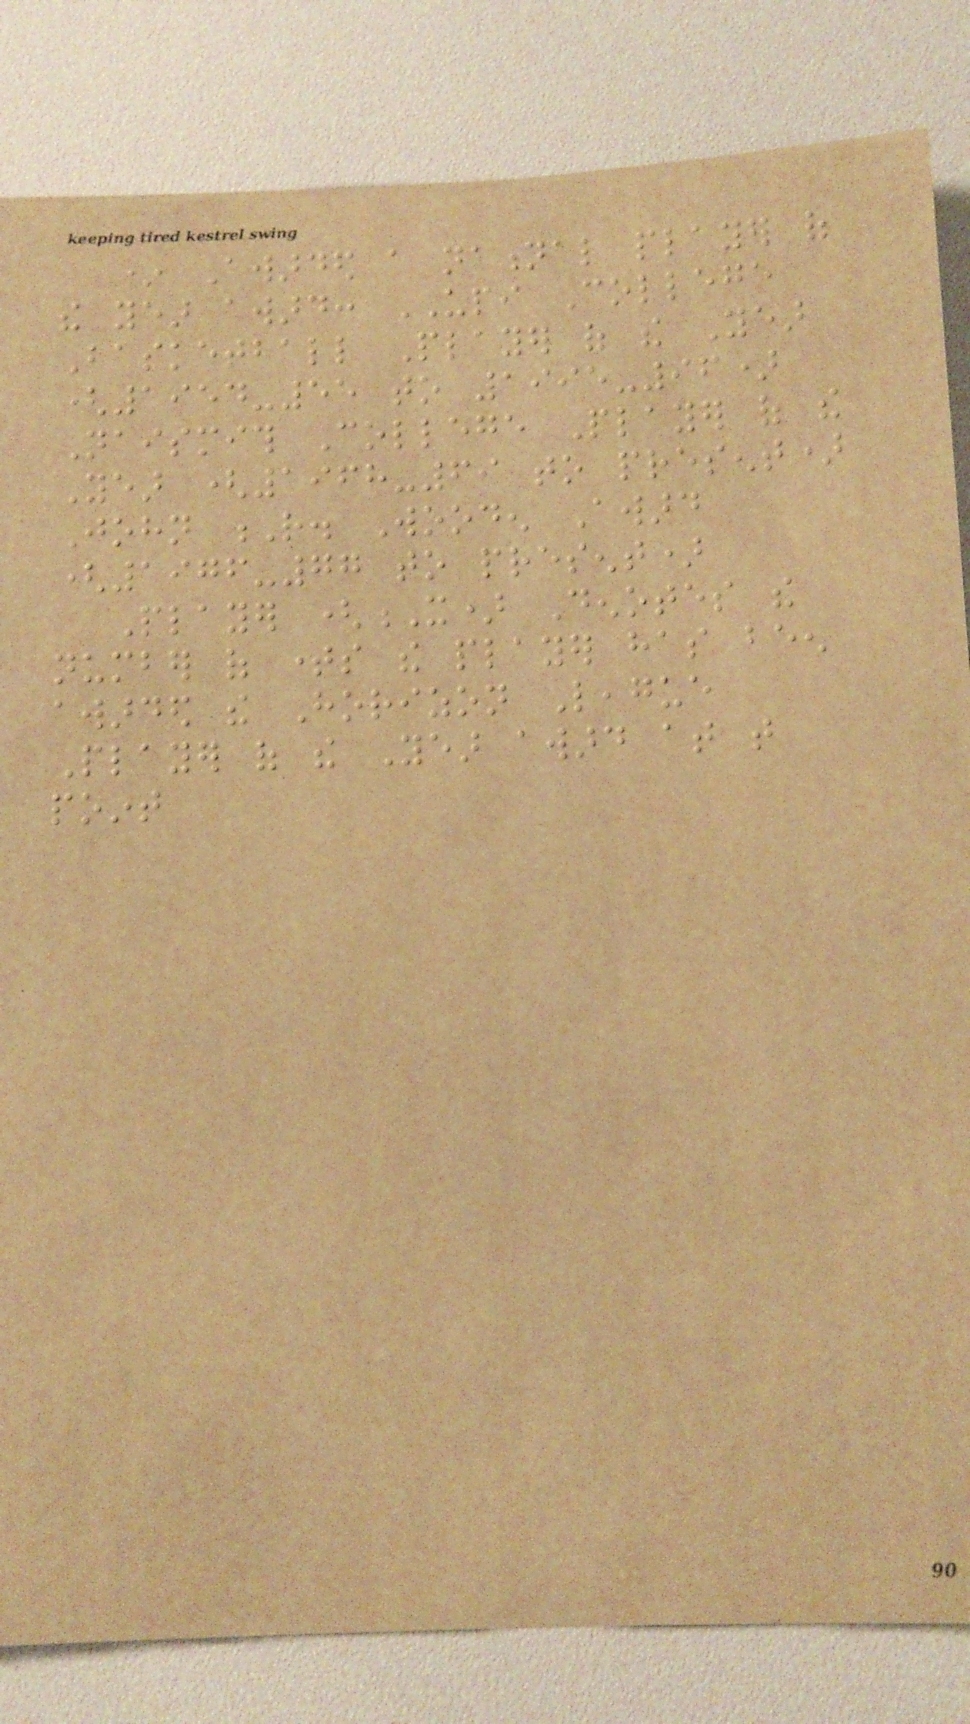* Awarded a national player of
the year award: UPI College
Basketball Player of the Year
(1954-55 to 1995-96)
Naismith College Player of the
Year (1968-69 to present)
John R. Wooden Award
(1976-77 to present)
Player (X) Denotes the
number of times the player has been
awarded the Horizon League
Player of the Year award at that
point
